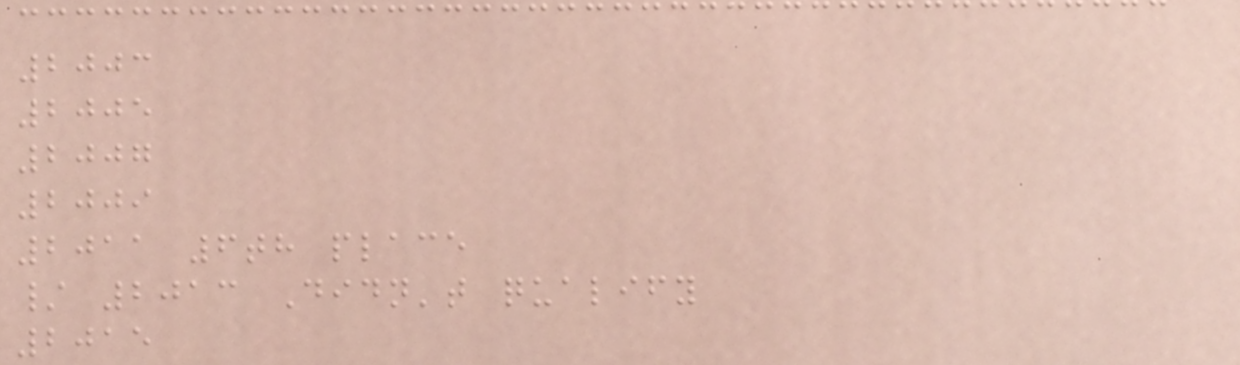2003
2005
2007
2009
2011 6th place
/ 2013 Didn't qualify
2015
